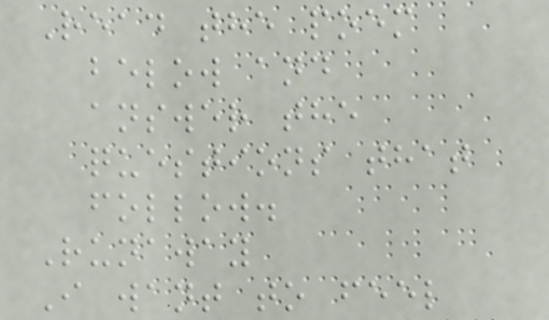Read the poem
below and
answer the
questions that
follow.
Runaway
I want to feel
